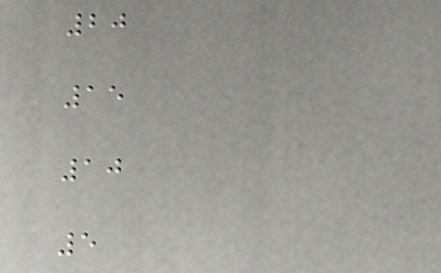20
15
10
5
